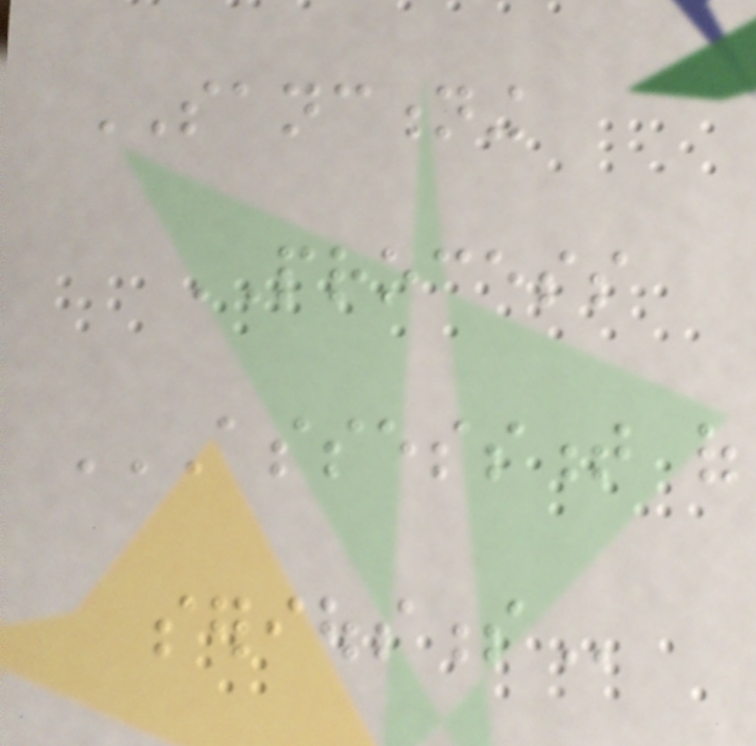SANCTIONING
PROCESS
ASSESSMENT OF
SERIOUSNESS
